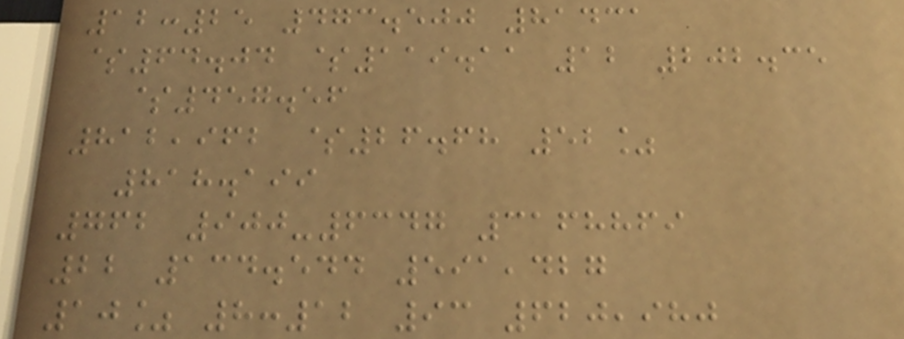12:25 473.500 81431
$64.04 $119.11 12 202.35
$457.56
812,962 $26.68 52%
818.199
762 900-6347 3168869
22 134.544 591,427
10% 8:12 93 620,980
